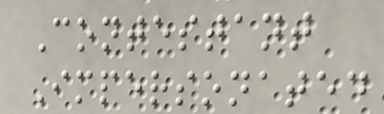Contestant
Impersonated
